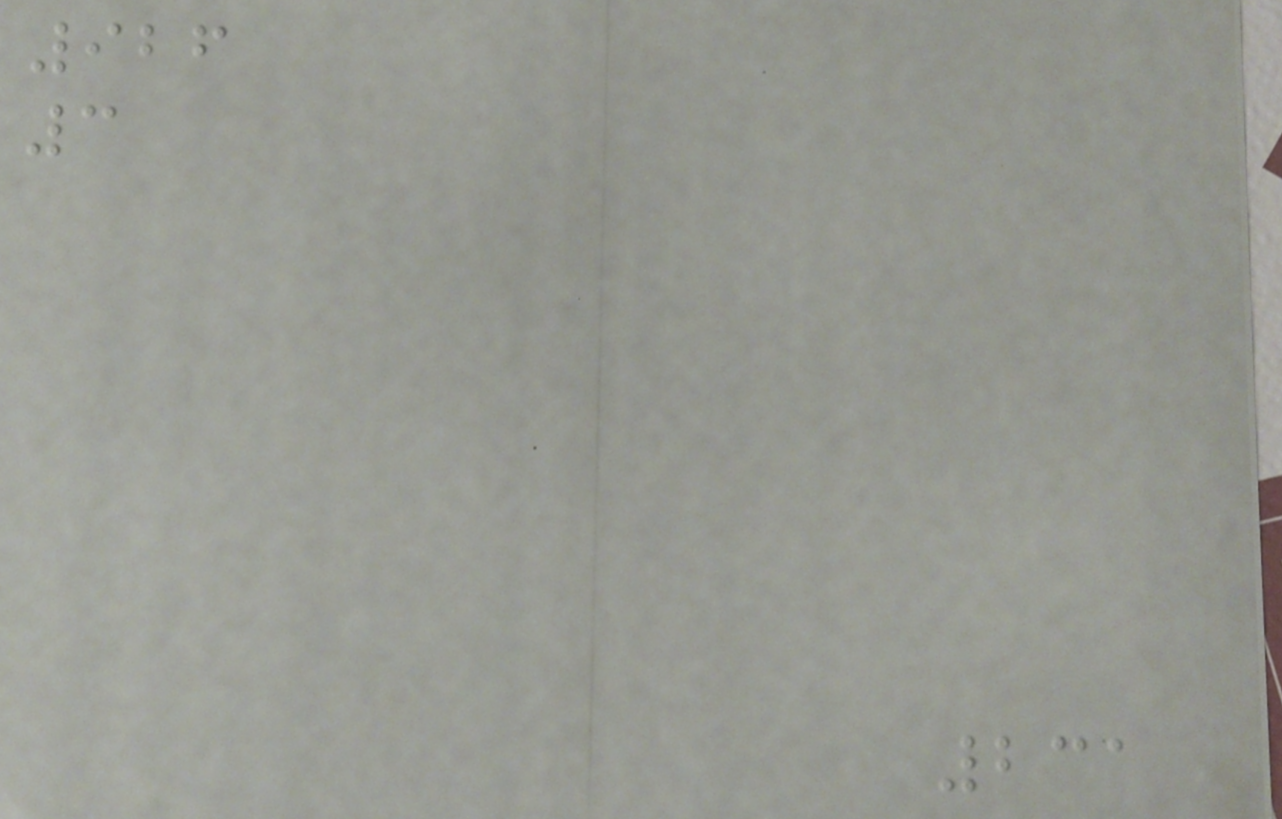926
3
231
